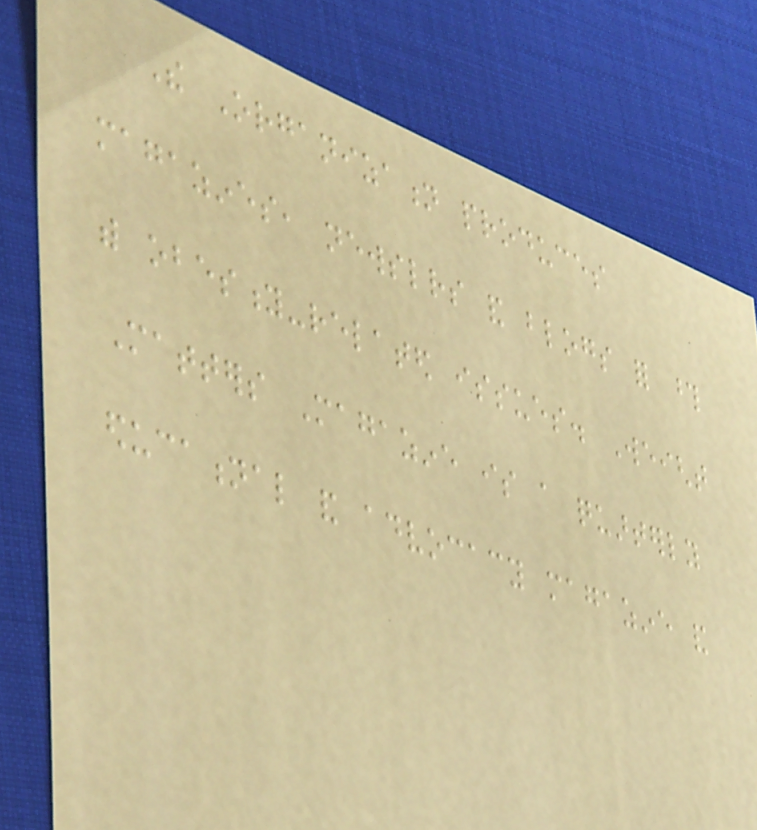The Organization produces
magazines, newsletters and blogs for those
with obesity-related issues. Weight
Matters Magazine is a quarterly
educational and advocacy magazine and
